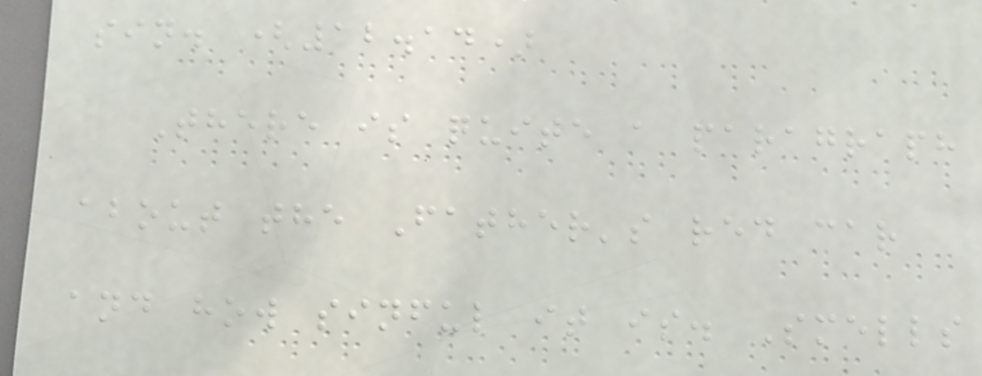sin. (12.14)
There is quite a paragraph
about the Father's red car
and how sinful it is. Smells
